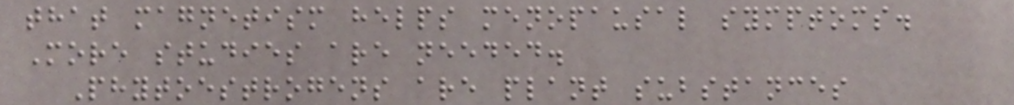that magnetism helps menopausal symptoms.
More studies are needed.
Phytoestrogens are plant substances
